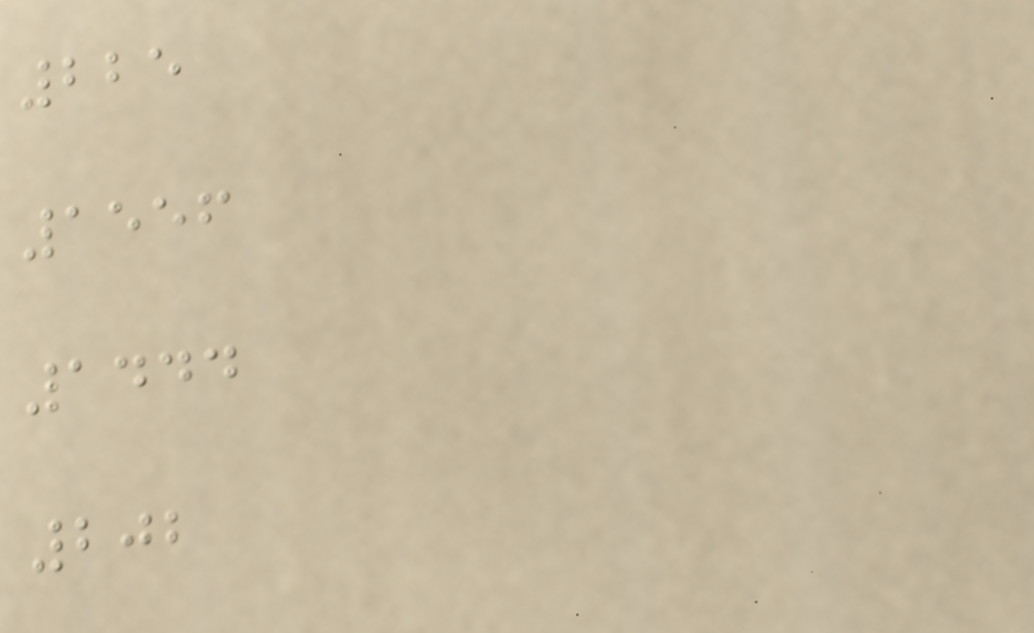225
1556
1444
202
